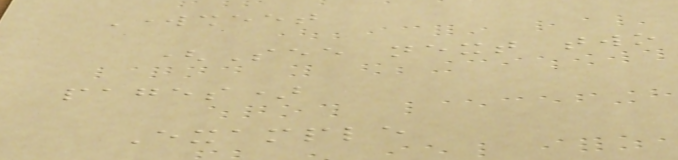Worksheet
(See next two
pages)
Example
